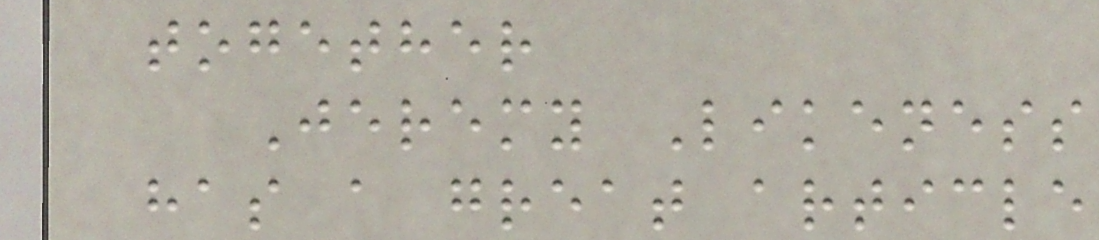together
Jeremy Likeness
has a great article
